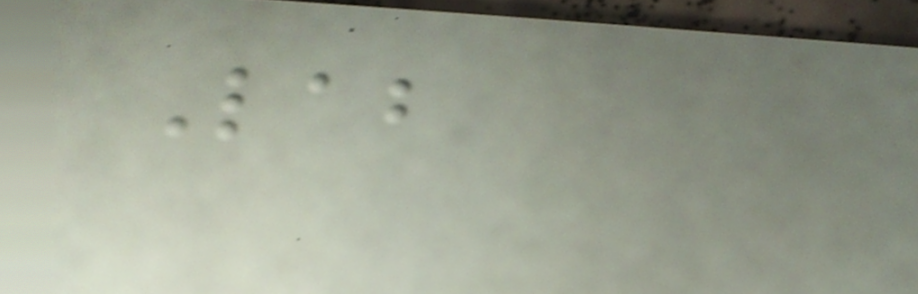Lab
